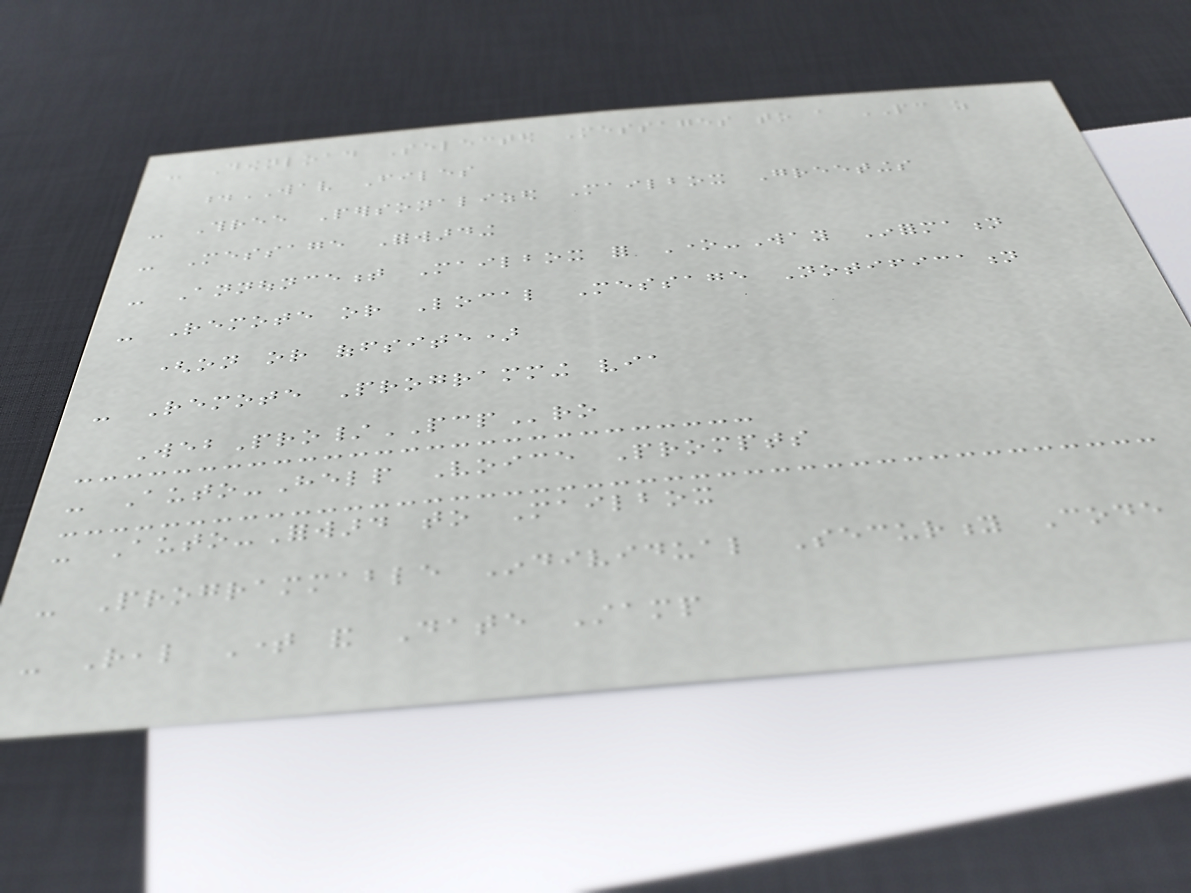- Download Selected Messages to a PC as
.WAV Files
- Three Personalized Mailbox Greetings
- Message Forwarding
- Announcement Mailbox for One-Way Information
- Remote or Local Message Notification
(on or offsite)
- Remote Programming via
WebPro/PCPro
- Auto-Help Voice Prompts
- Auto-Forward to Mailbox
- Programmable Individual Security Code
- Real Time and Date Stamp
